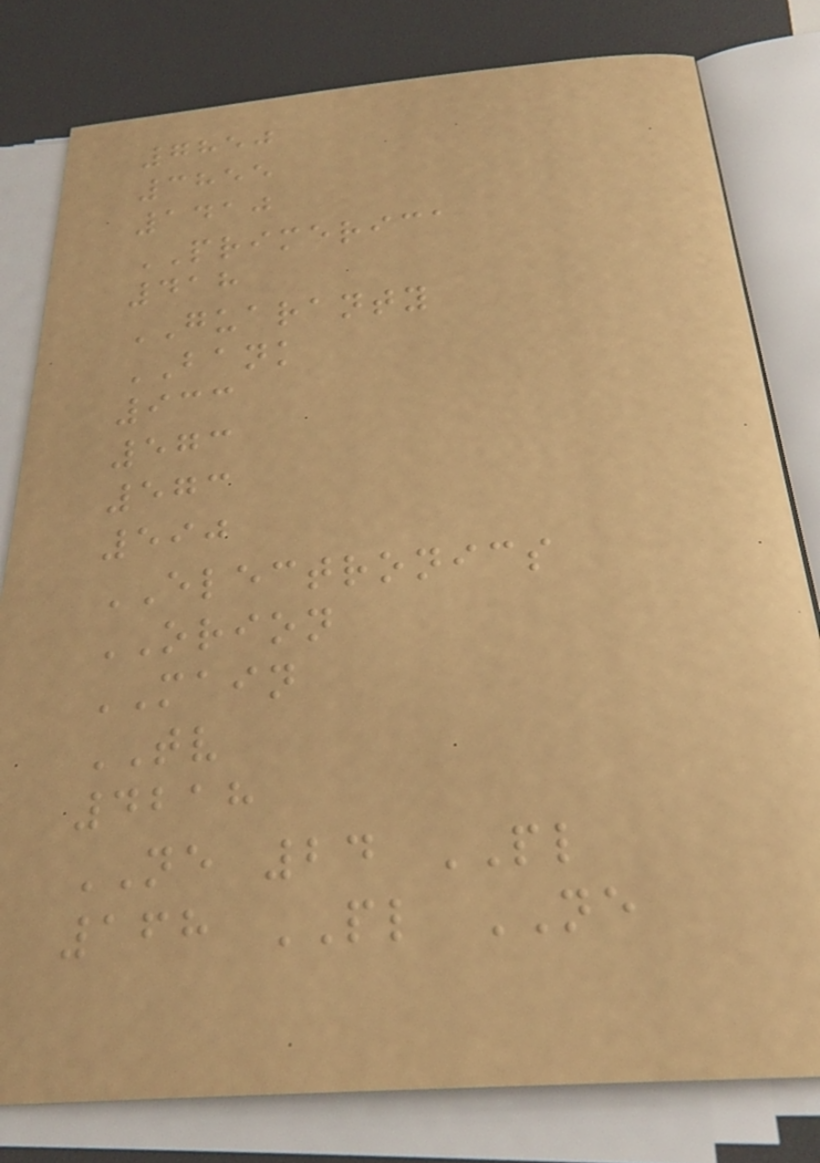7850
3855
1410
PRIMERICA
418
GUARANTY
BANK
933
573
573
590
ELECTRONICS
ORION
MAIN
TV
4218
NE 24 PL
168 PL NE
